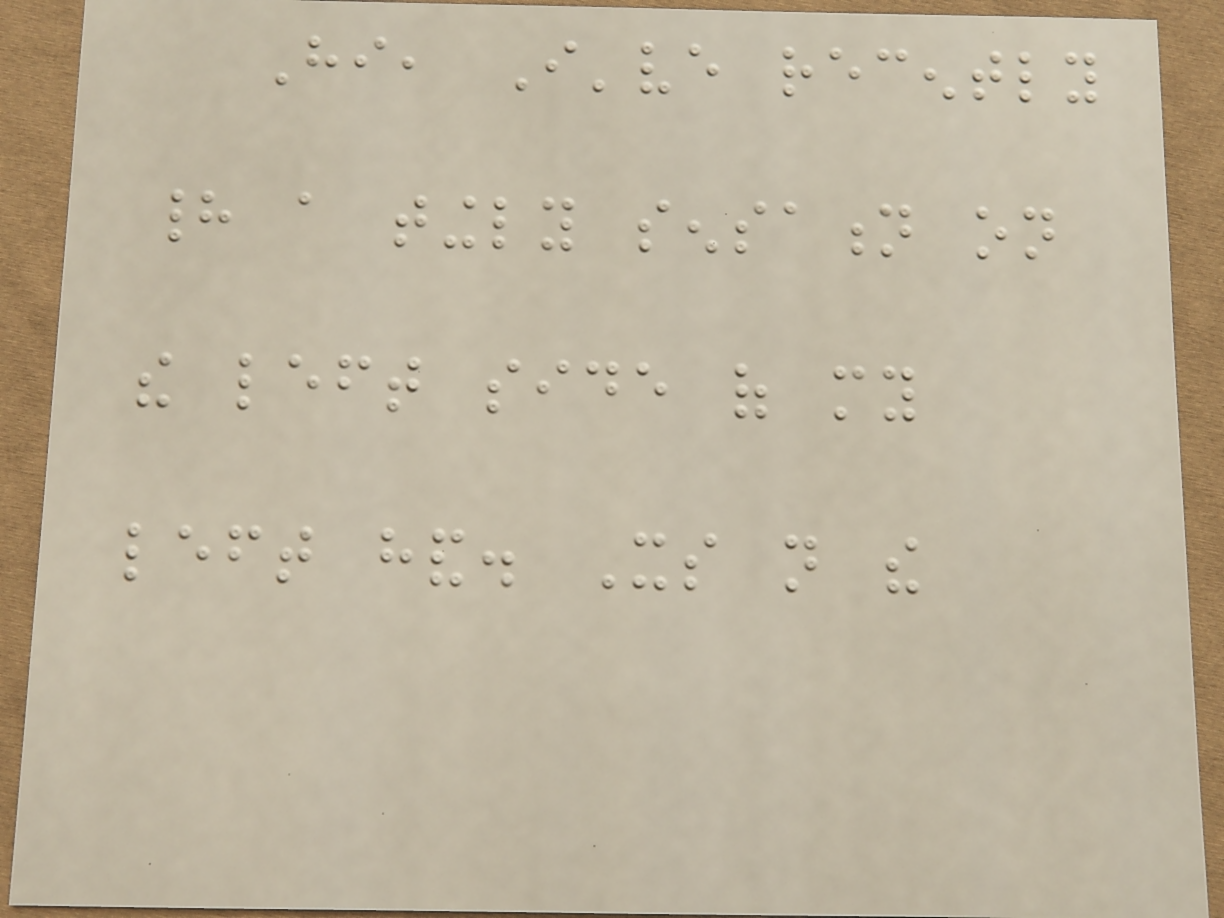Hi, I've recently
had a tingly sensation on
the left side of my
left hand. Its not the
